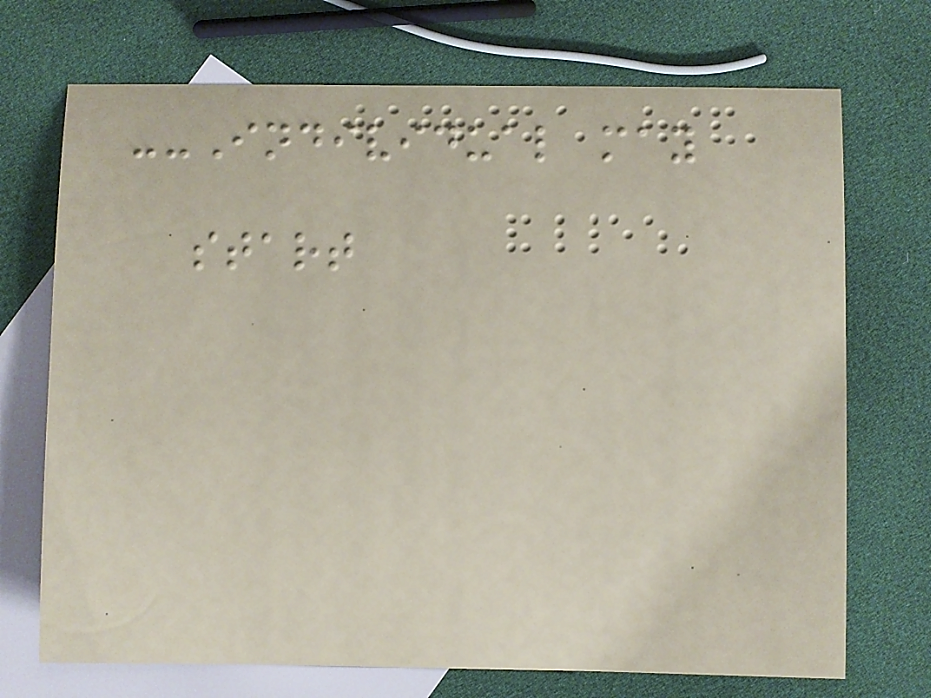--Individual may
start
